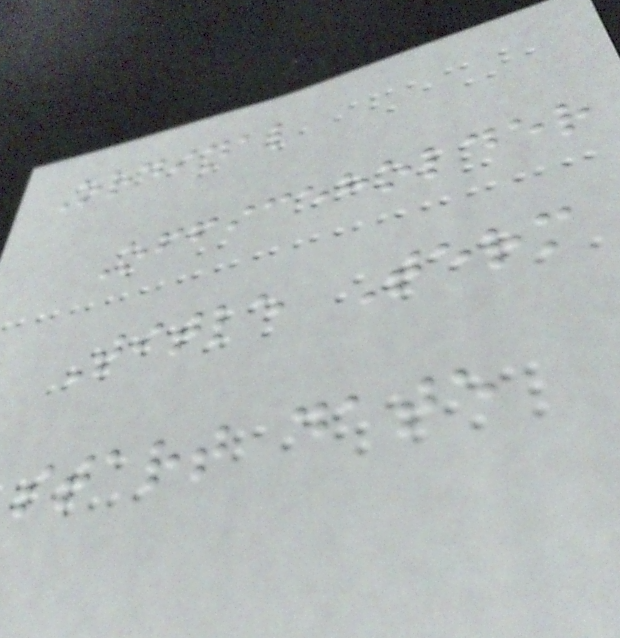Ordinal
Officeholder
Title Term
start date
